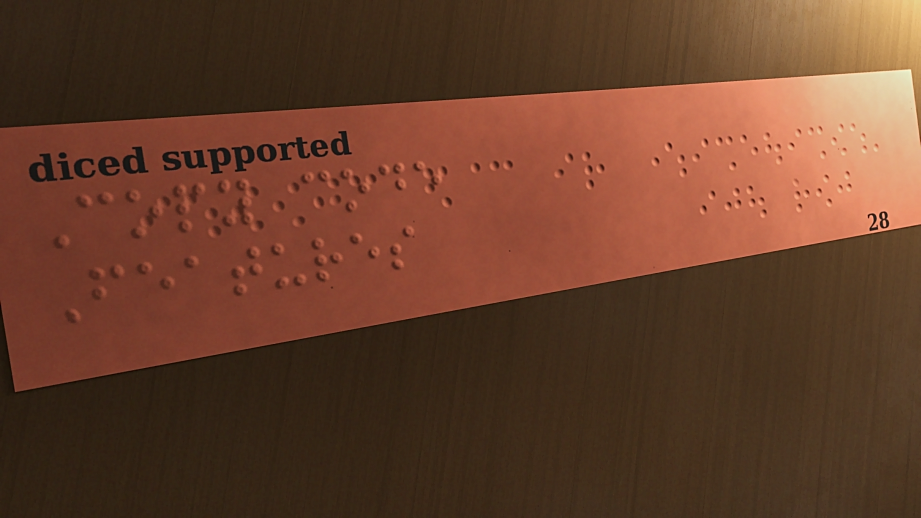Copy code
Features
